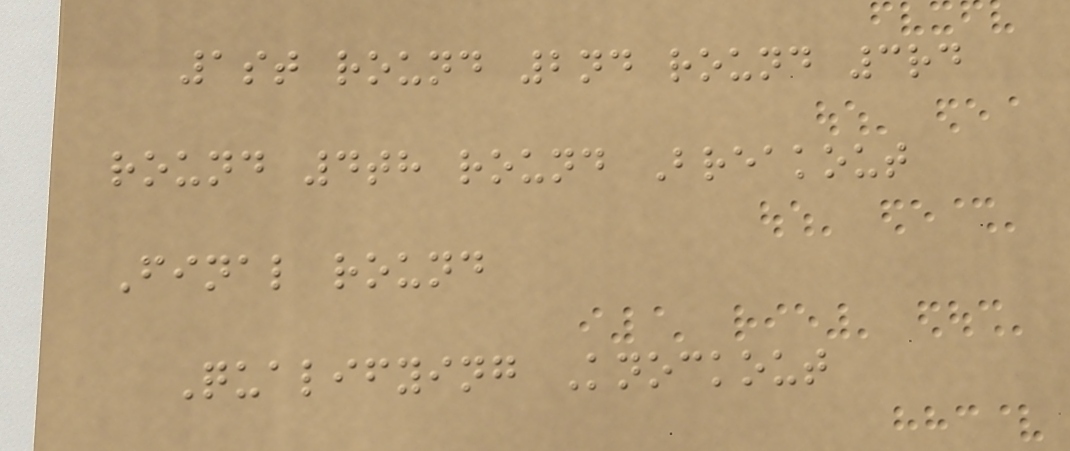1st round 2nd round 3rd
round 4th round Breakout
Final round
Qualifying Knockout
